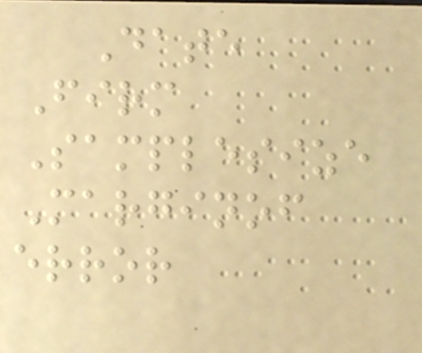Date
Firm
Samplesize
Marginof
error
